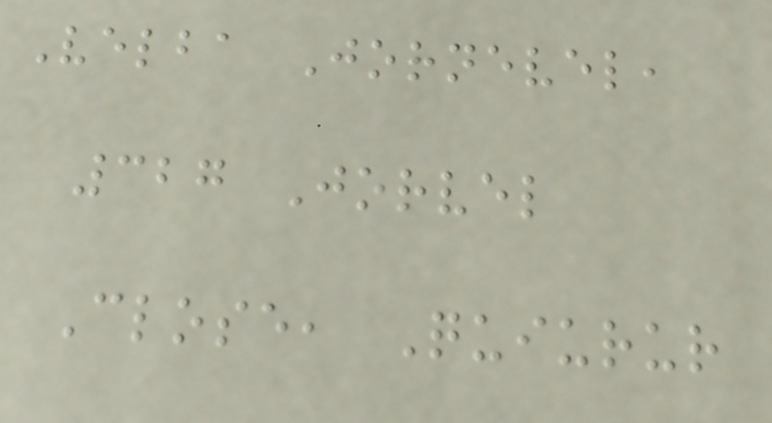Velba Jornevel,
327 Jorvel
Close, Quiurur
